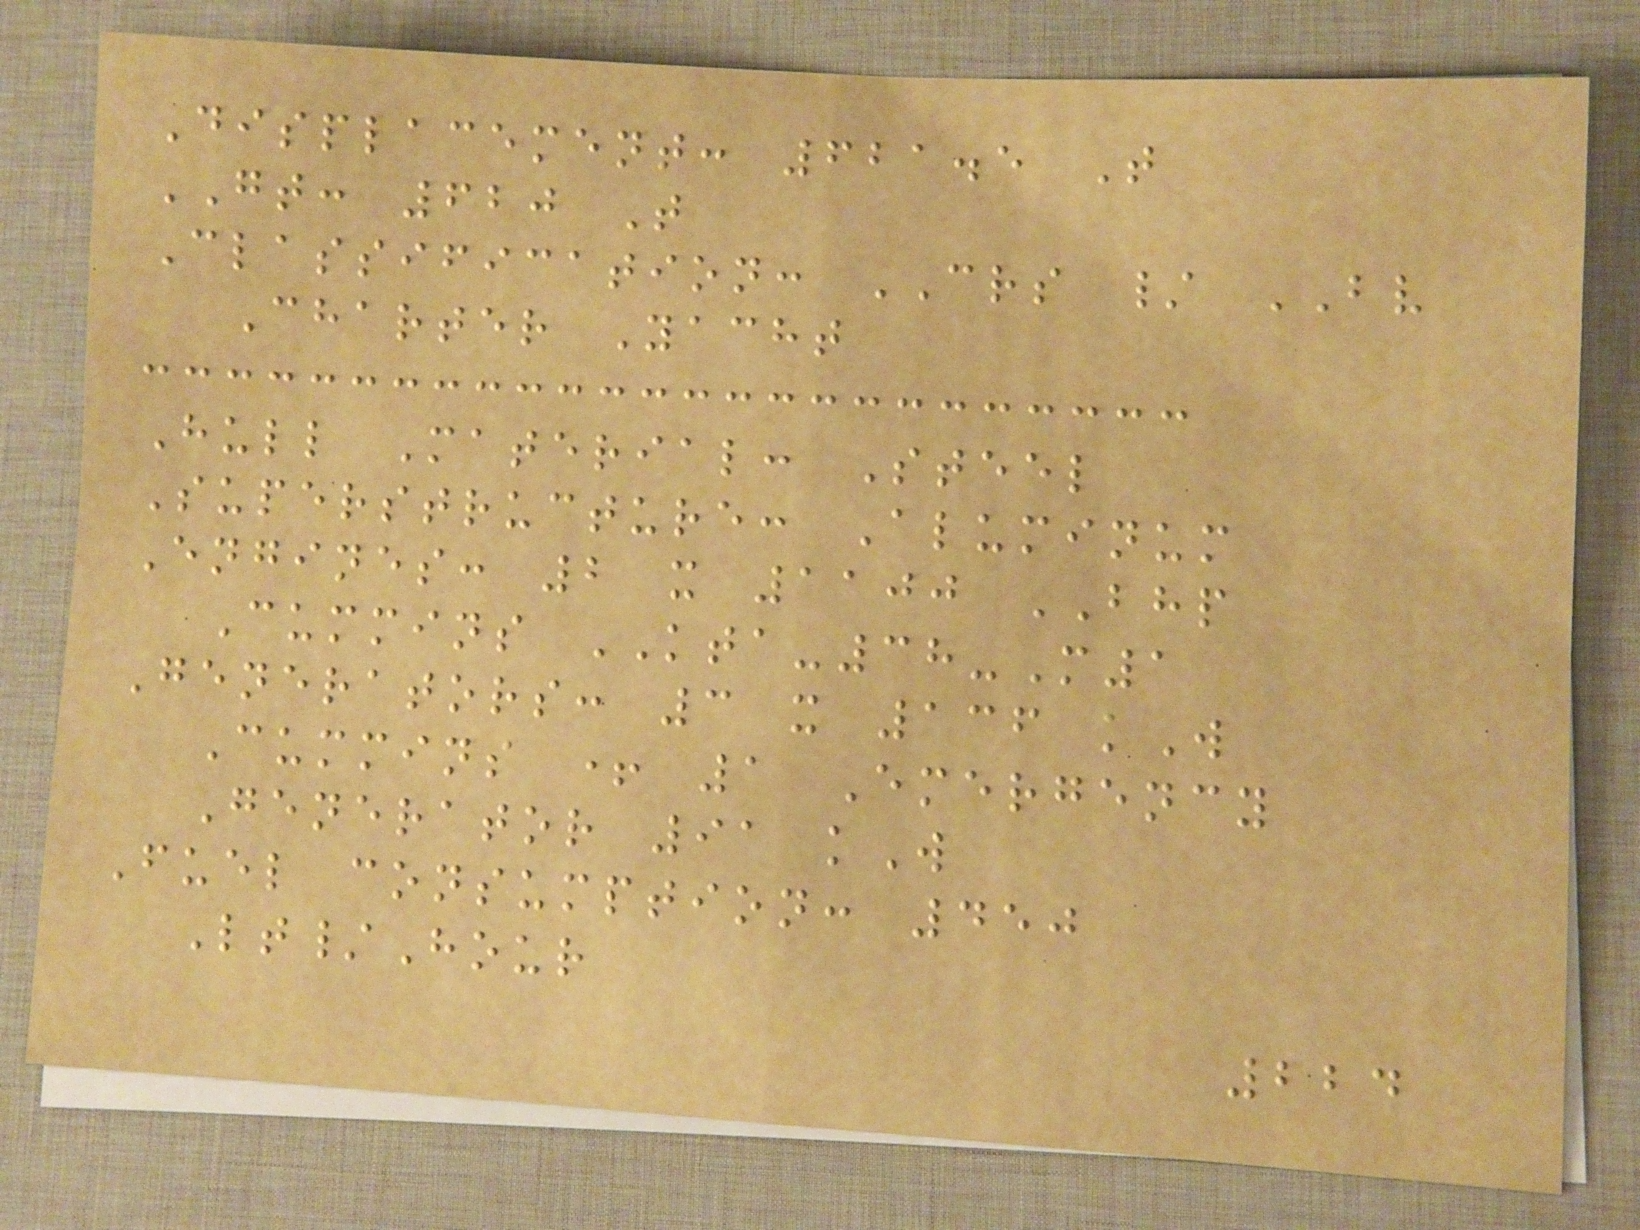Displacement: 621.5 T
GT: 620 T
Classification: CRS / BV
Charter Yacht
Hull Material: Steel
Superstructure: Aluminum
Engines: 2 x 1100 BHP
Cummins KTA-38-M1
Generators: 3 x 136 kW
Cummins + 1 Emergency
Generator 91 kW
Fuel consumption: 450
Lt/Hour
224
